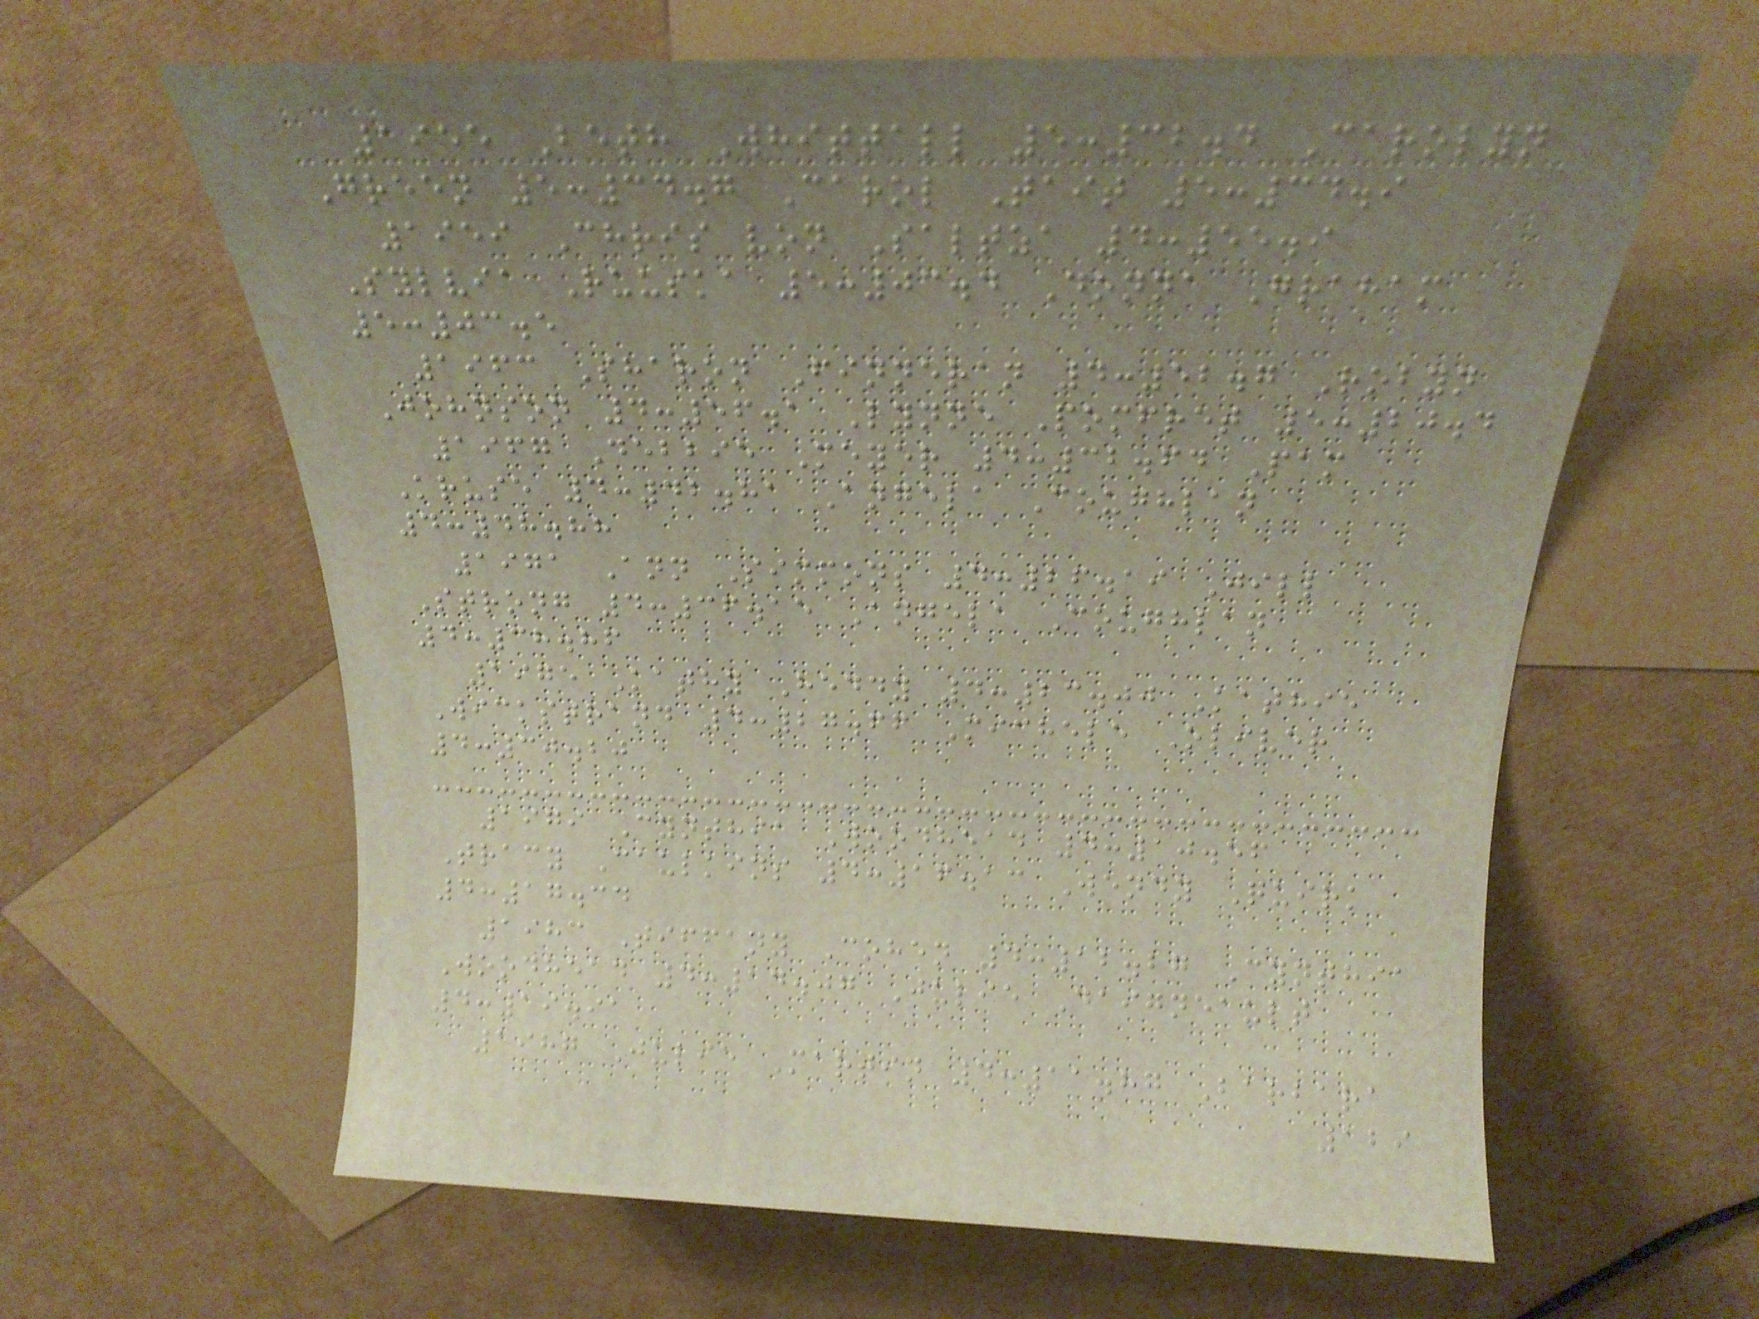1955 Beth Whittall 5:32.4 Carolyn
Green 5:34.7 Carol Tait 5:34.9
1959 Chris von Saltza 4:55.9
Sylvia Ruuska 5:03.4 Donna Graham
5:03.5
1963 Sharon Finneran 4:52.7 Robyn
Johnson 4:56.1 Lynne Pomfret 5:20.4
1967 Debbie Meyer 4:32.64 Pam
Kruse 4:42.81 Angela Coughlan
4:48.88
1971 Ann Simmons 4:26.19 Jill
Strong 4:36.15 Angela Coughlan
4:38.86
1975 Kathy Heddy 4:23.00 Kathie
Wickstrand 4:27.66 Michele Oliver
4:30.20
1979 Cynthia Woodhead 4:10.56
Tracy Caulkins 4:16.13 Wendy Quirk
4:17.34
1983 Tiffany Cohen 4:12.27 Cynthia
Woodhead 4:14.07 Julie Daigneault
4:19.91
1987 Julie Martin 4:11.87 Barbara
129
